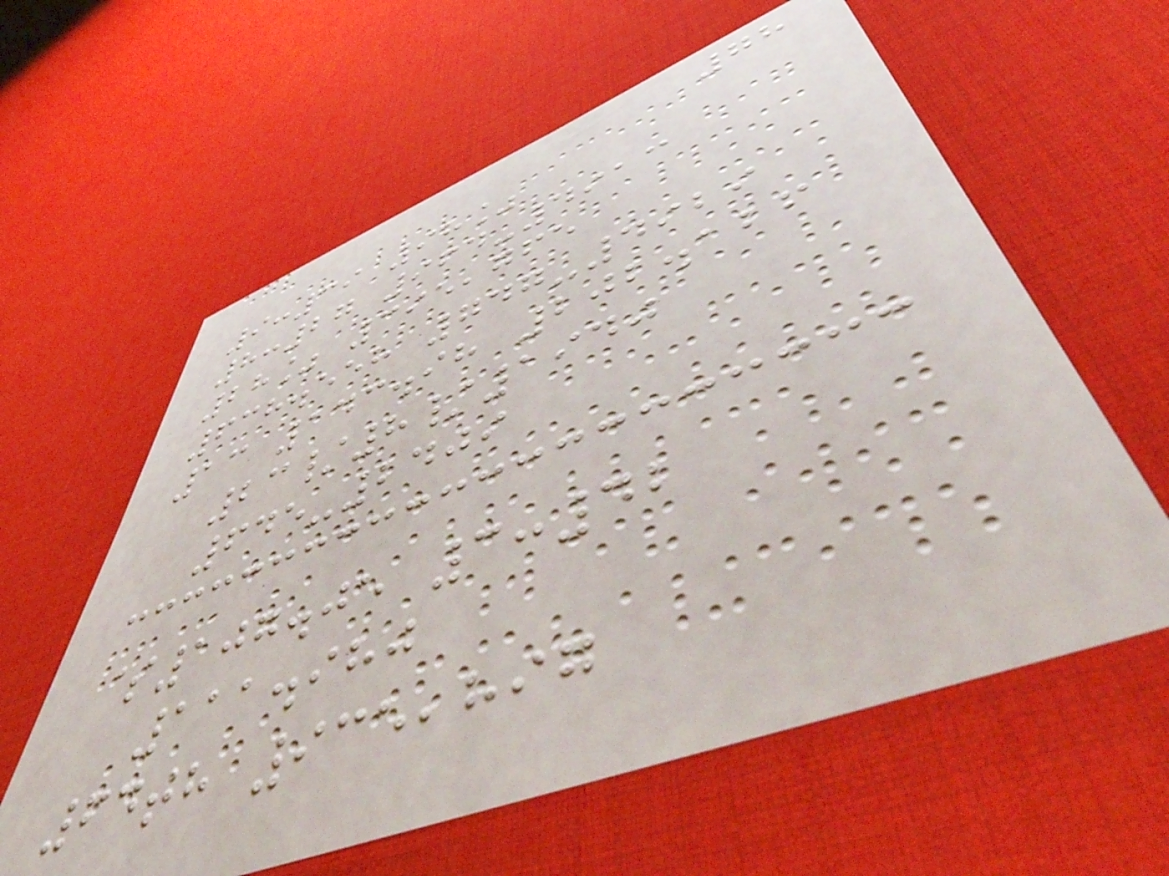78
9:39 98%
8:27 964-4913
28% 395,765
638.558 747-4929
13 143.98 202.126
23/8/1940
645-2409
$107.05 3:42
111.980
64th 935,897
